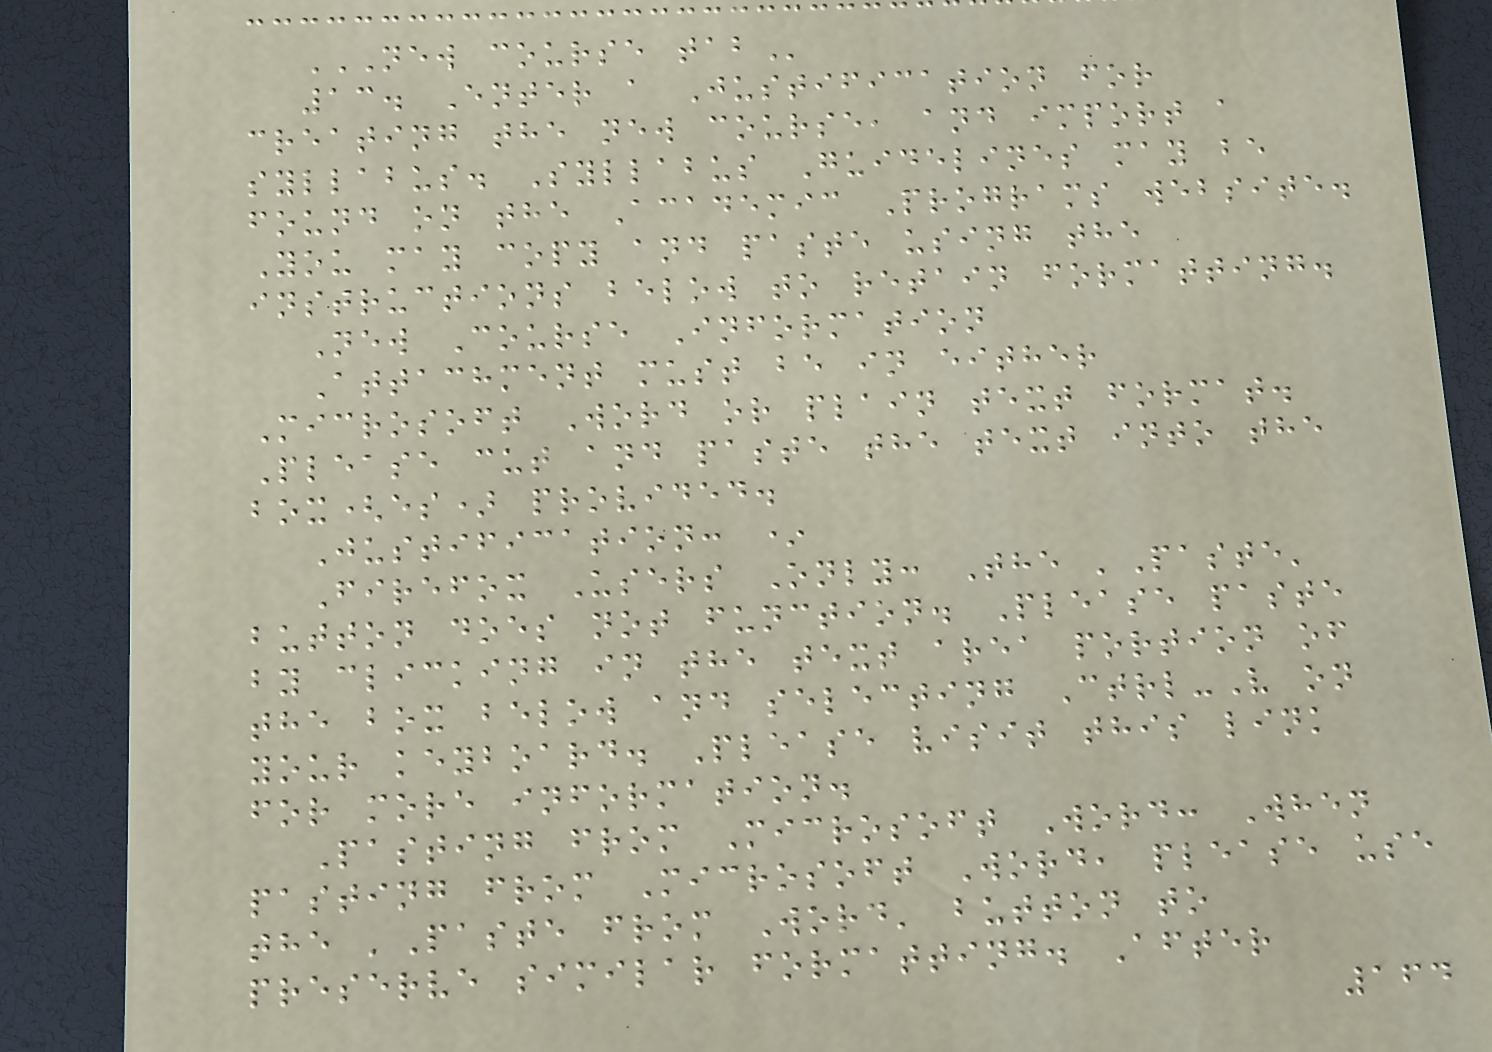NEW COURSE TAB
13. Enter a Justification for
creating the new course, and import a
syllabus. Syllabus Guidelines may be
found on the Academic Programs website.
You may copy and paste using the
instructions below to retain formatting.
New Course Information
Attachment must be in either
Microsoft Word or plain text format.
Please cut and paste the text into the
box(es) provided.
Justification: *
Firefox Users Only: The 'Paste'
button does not function. Please paste
by clicking in the text area portion of
the box below and selecting Ctrl-V on
your keyboard. Please visit this link
for more information.
Pasting from Microsoft Word: When
pasting from Microsoft Word, please use
the 'Paste from Word' button to
preserve similar formatting. After
164
